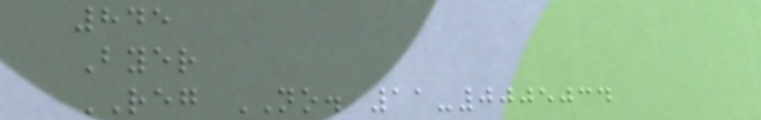845
Byer
REG NO. 11-0005034
